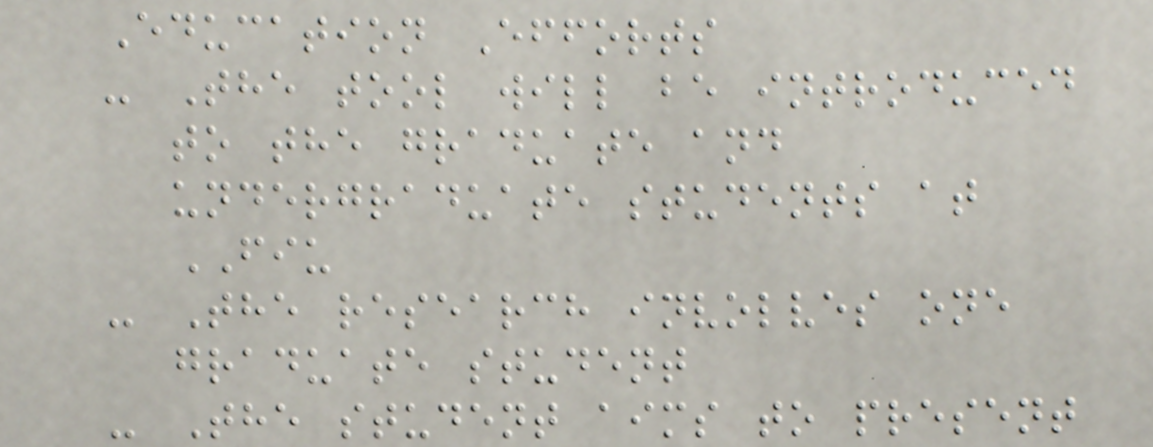Education Efforts
- The tool will be introduced
to the graduate and
undergraduate students at
FIU
- The research involves one
graduate student
- The student aims to present
